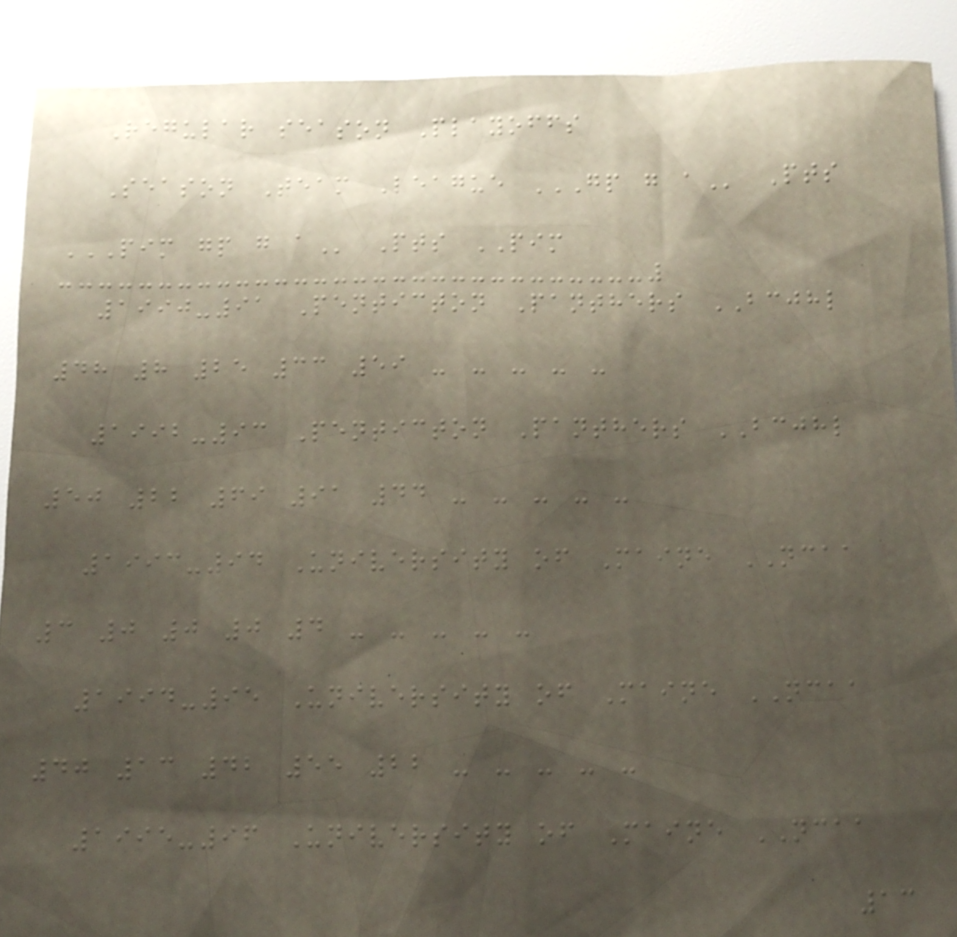Regular season Playoffs
Season Team League GP G A Pts
PIM GP G A Pts PIM
1990-91 Penticton Panthers BCJHL
48 8 25 33 59 - - - - -
1992-93 Penticton Panthers BCJHL
50 22 69 91 44 - - - - -
1993-94 University of Maine NCAA
3 0 0 0 4 - - - - -
1994-95 University of Maine NCAA
40 13 42 55 22 - - - - -
1995-96 University of Maine NCAA
13
